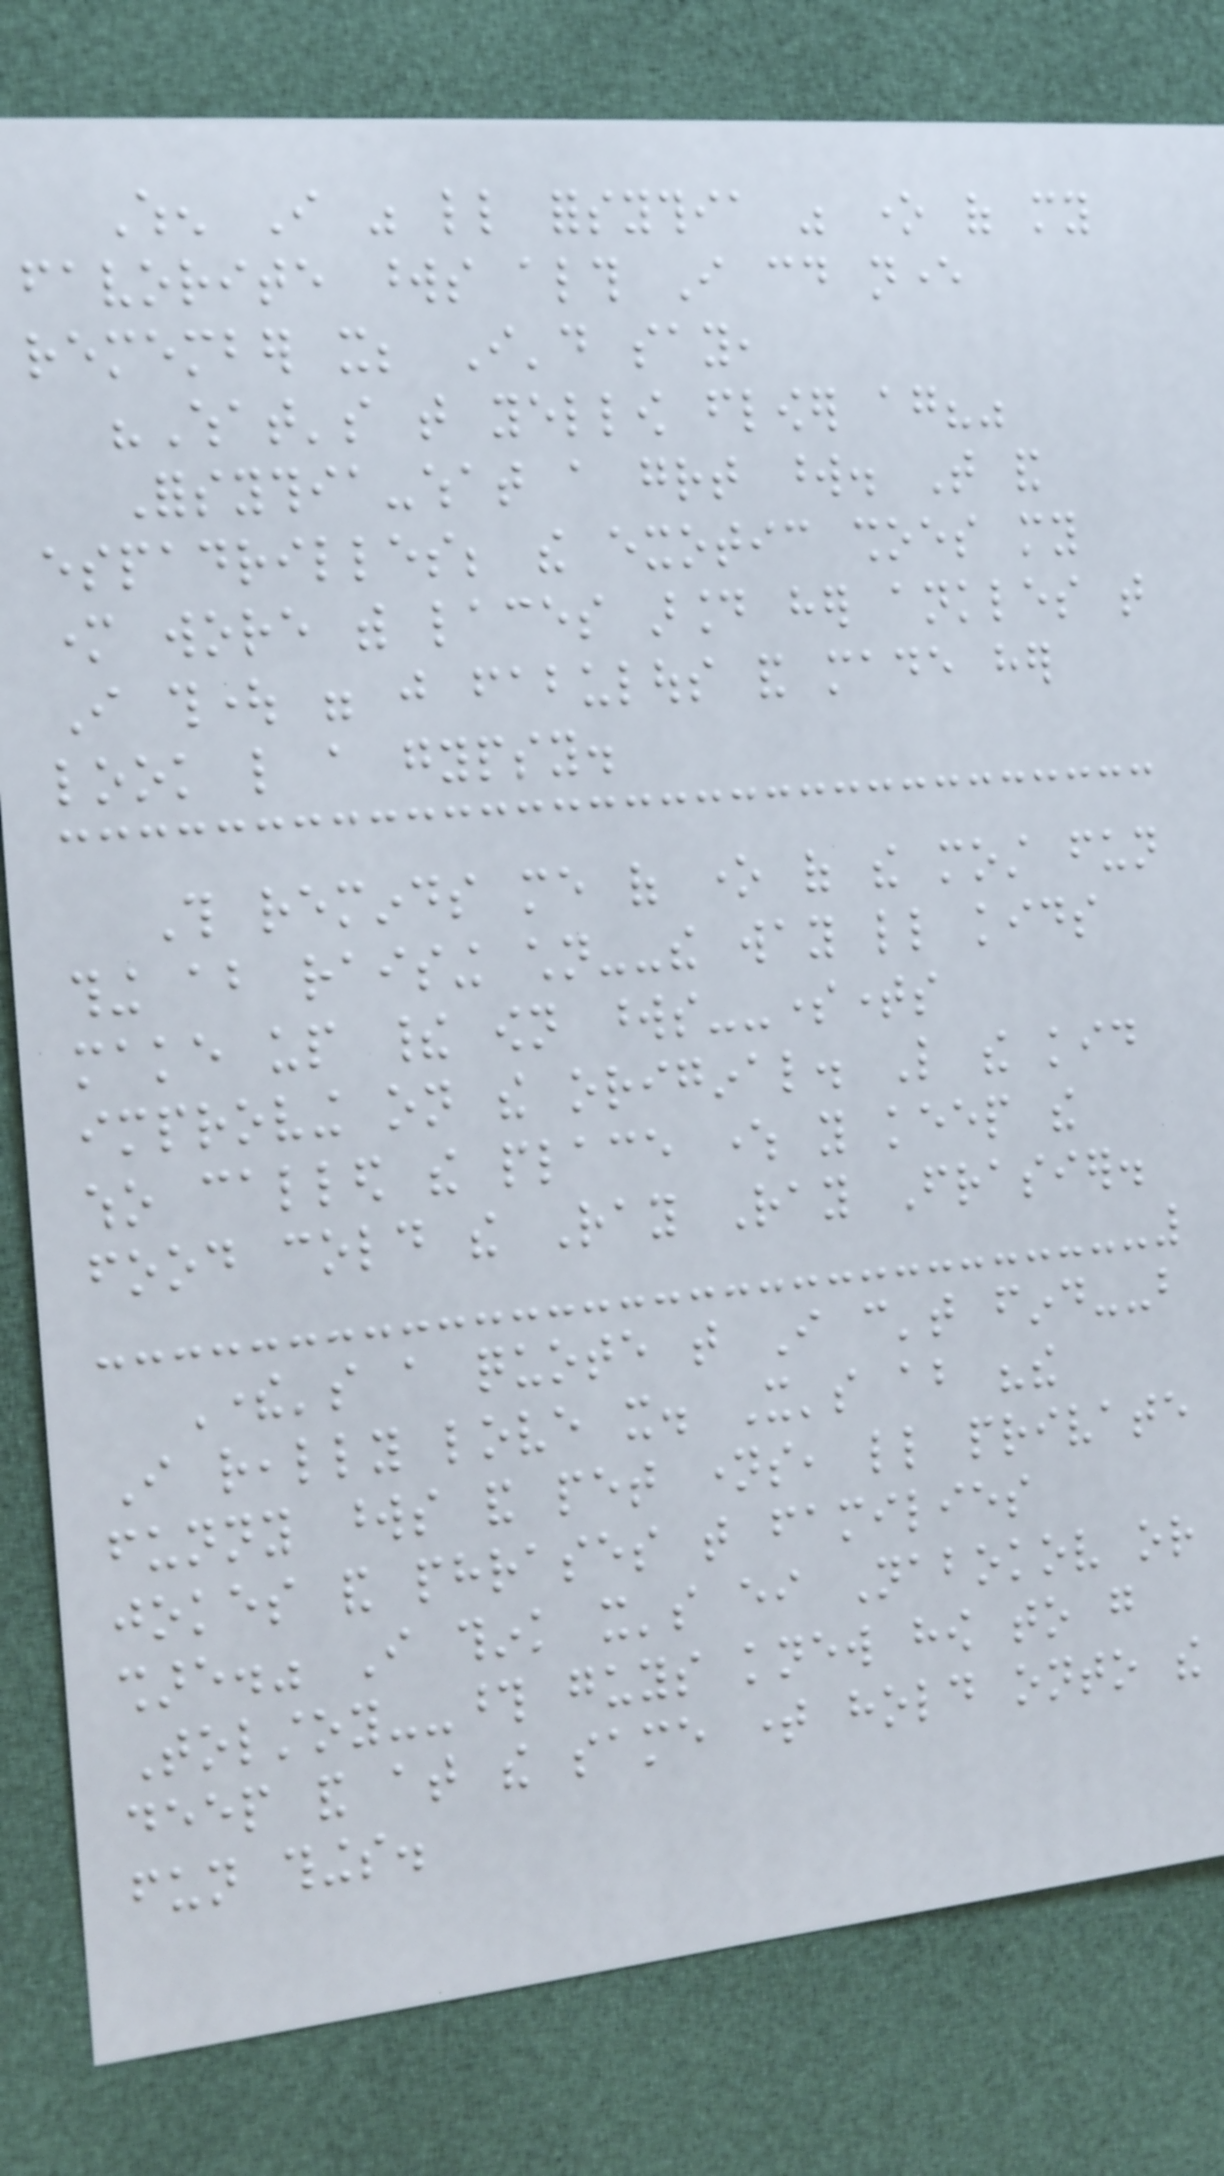When I was little forsythia was one of my
favorite words although I could never
remember it; I'd say,
"What's that yellow flower again?"
Forsythia-what a great word. That and
espadrilles; the exotic shoes my
mother wore with laces around her ankles that
I thought were just fabulous and made her
look like a gypsy.
This reminds me of one of the most fun
thing about raising children--the way little kids
make up their own words--sometimes
improving on the original. Like the kid
who called the place where you keep the
food cold the Ray Ray Frasier.
There's a quote that I can't find--but
I really love it. It's about "the
funny words and pet names, little private
jokes and phrases that families
share." I think it's either Nabokov or
Tolstoy--those guys knew how to go
deep and at the same time hold onto the
fun things.
